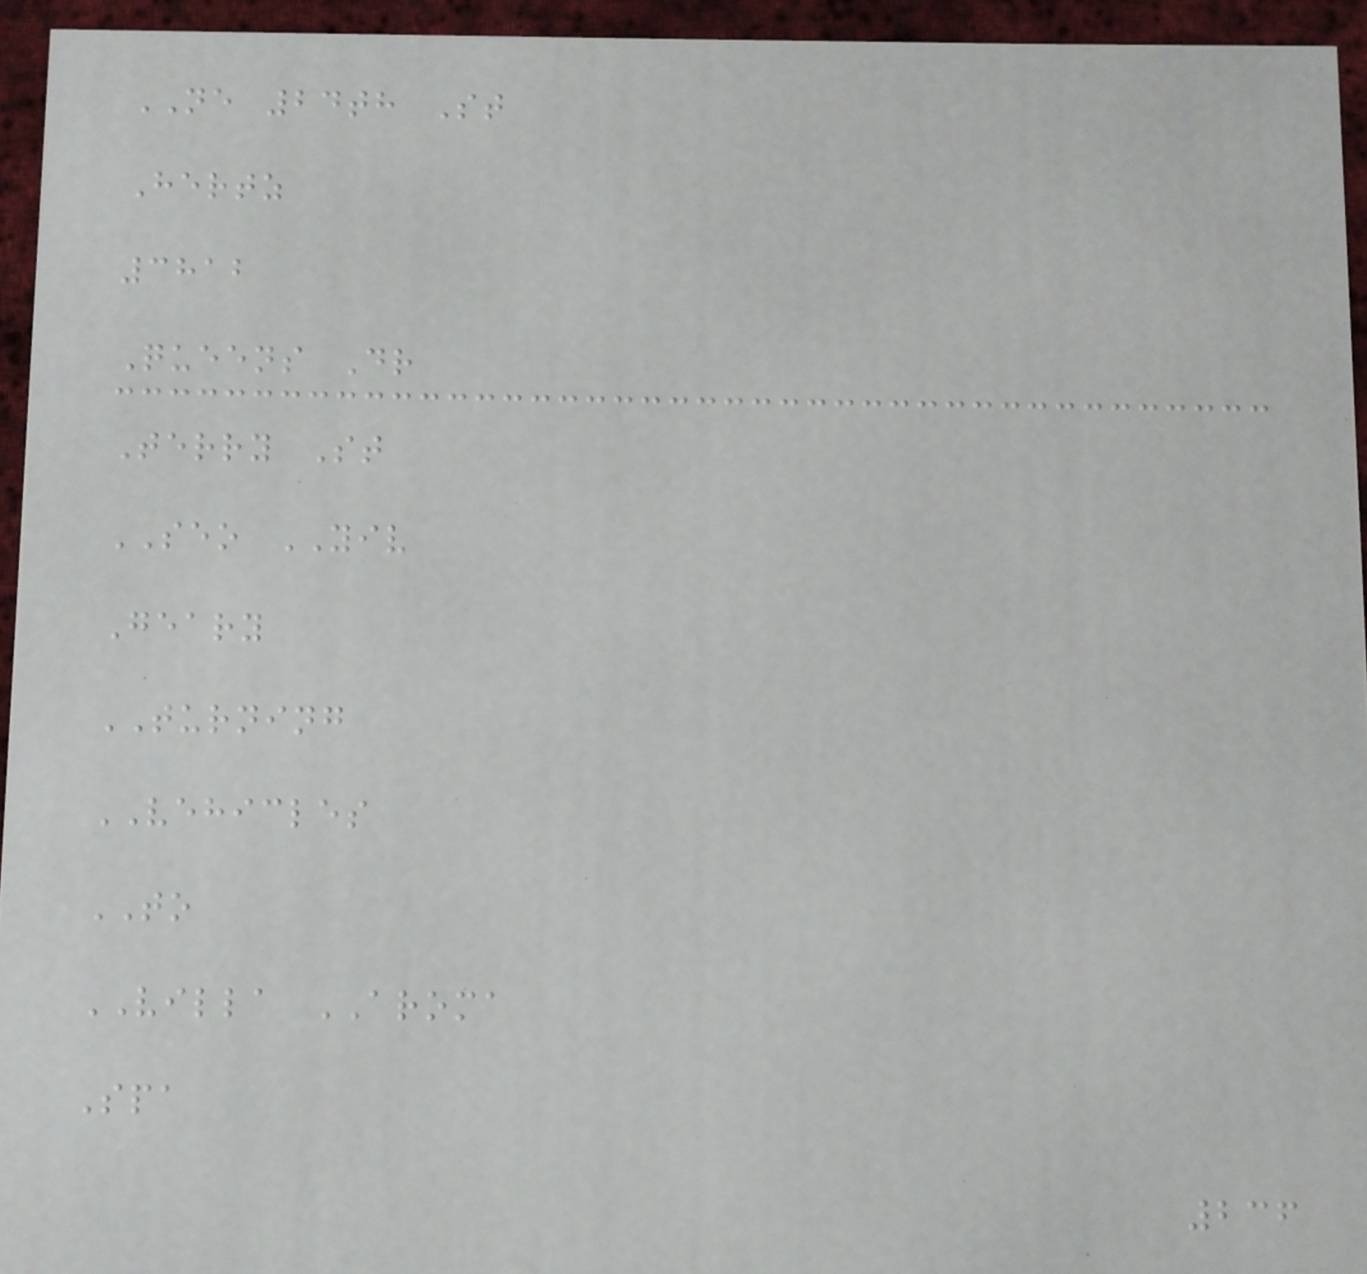NE 24th St
Hertz
3812
Queens Dr
Terry St
SEO YIV
Geary
TURNING
VEHICLES
TO
VILLA AROMA
Spa
236
